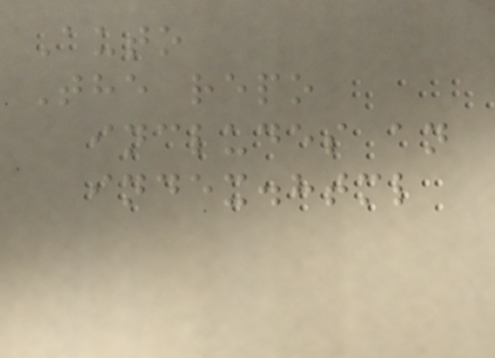Auto
The repo
includes an
index.html
